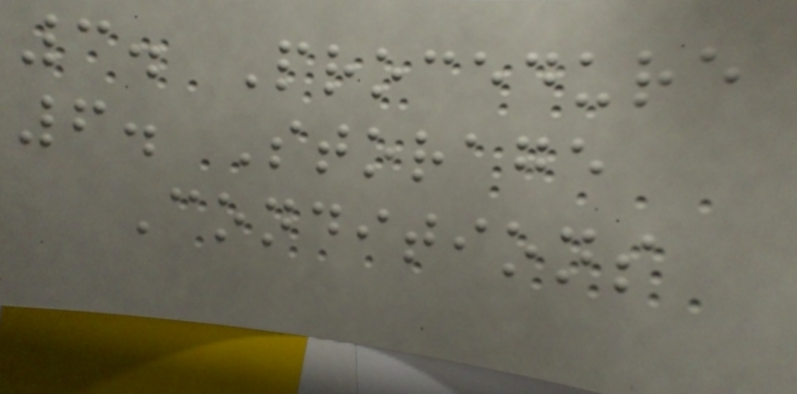3. Procedure
6. Storage
Conditions
